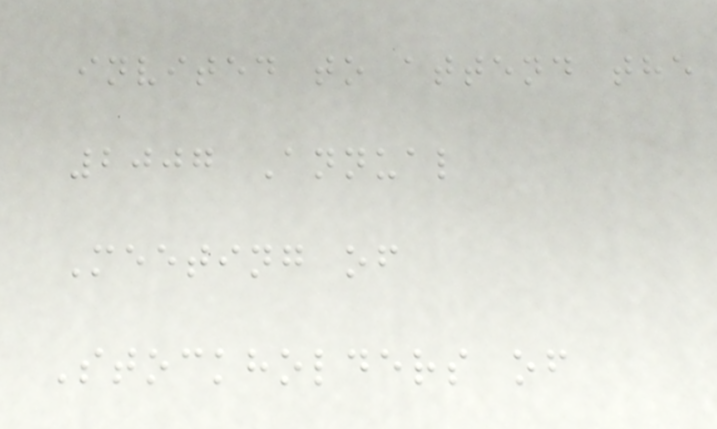invited to attend the
2007 Annual
Meeting of
Stockholders of
